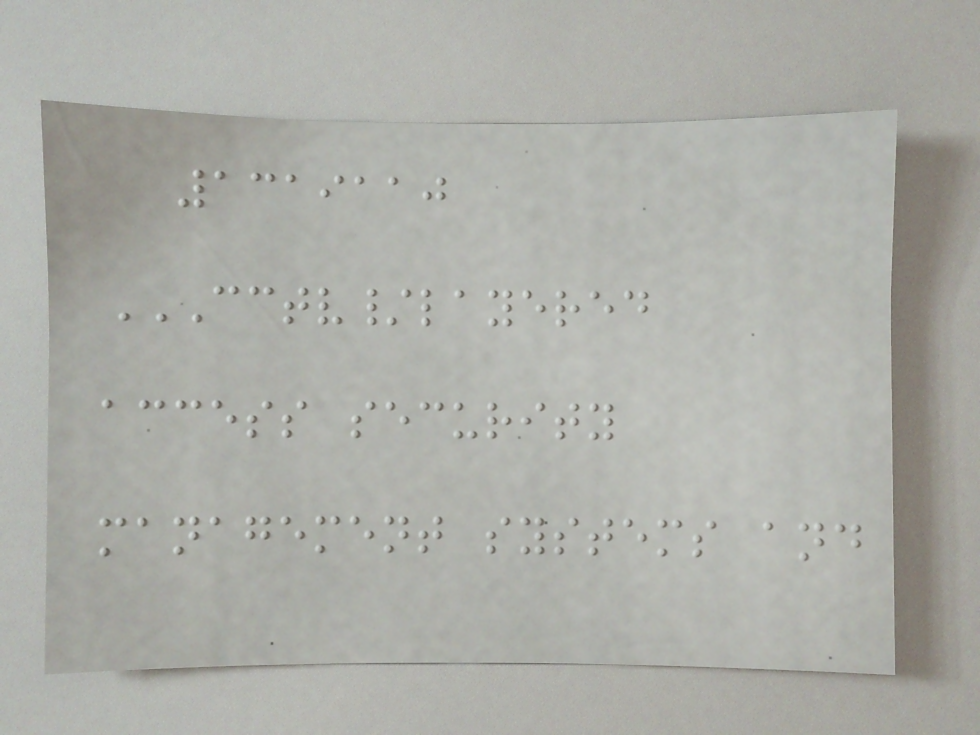1319110
CCTV/LAYERED
ACCESS SECURITY
MANAGEMENT SYSTEMS AND
